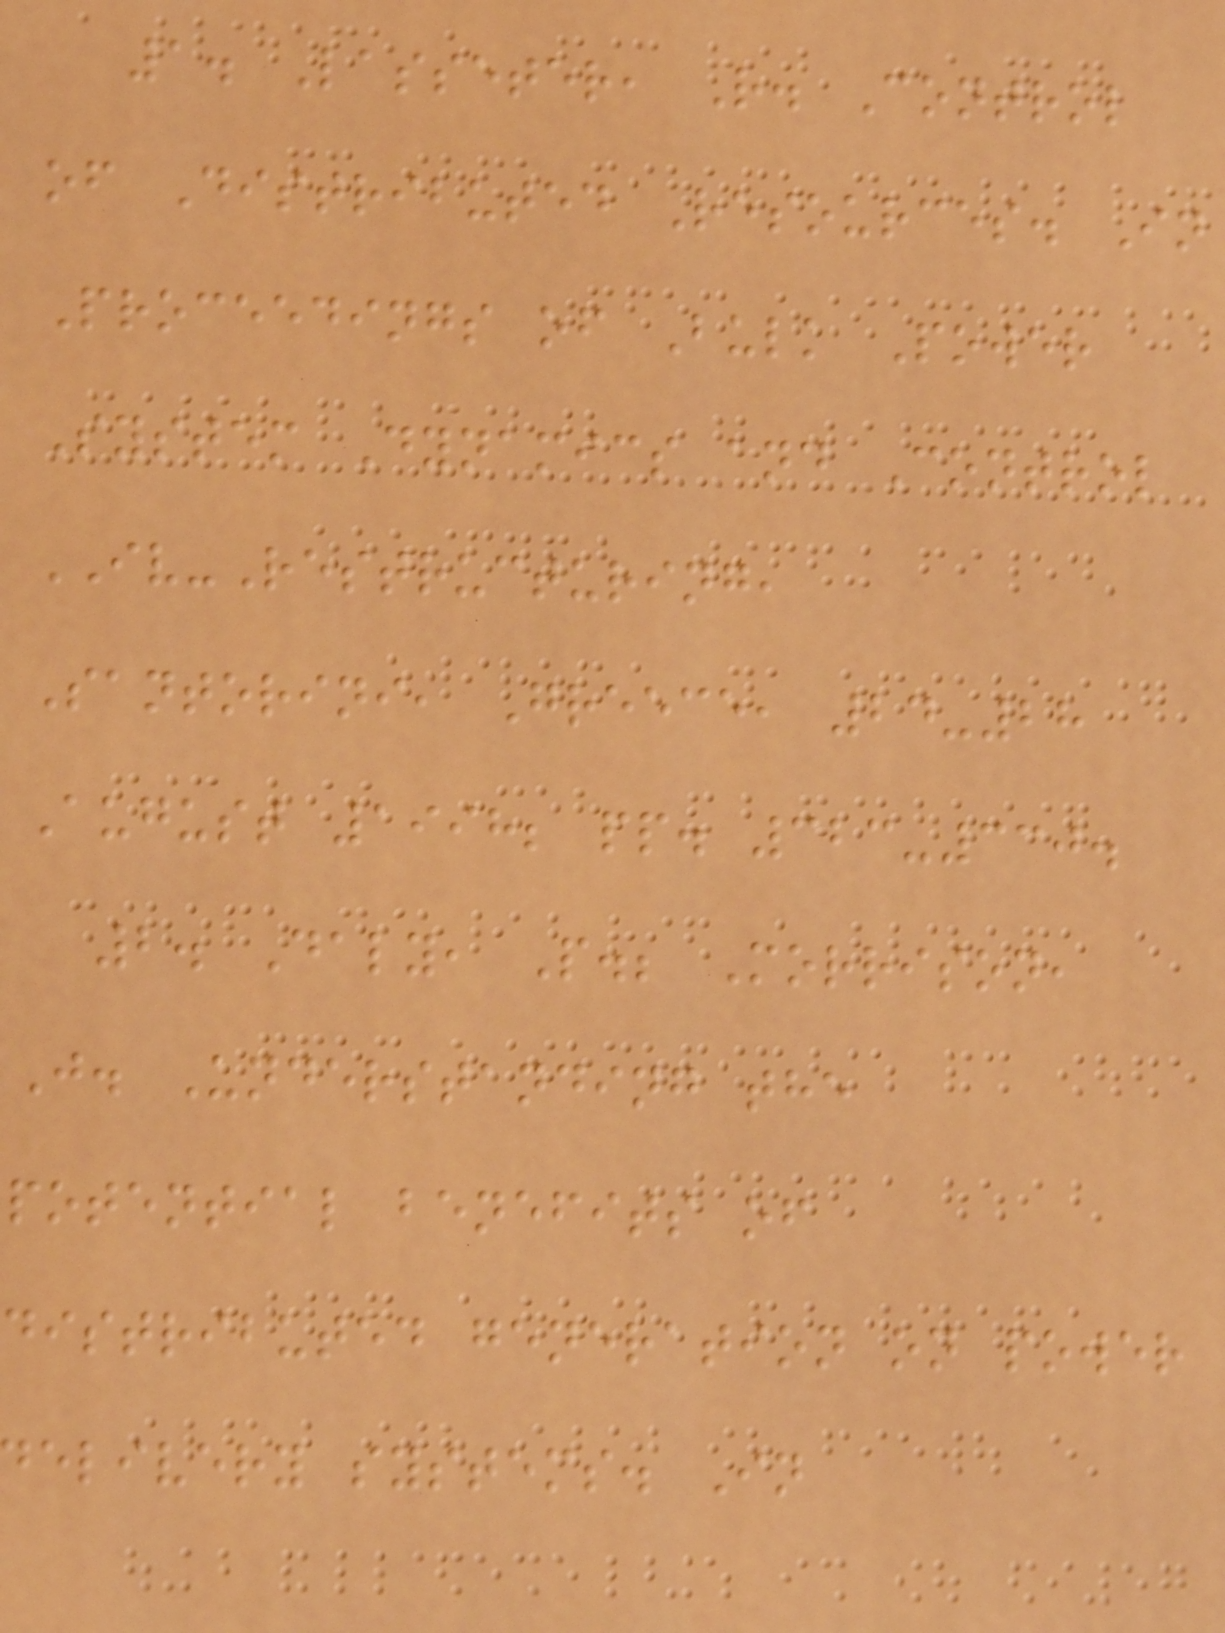1. Lasseter, R. Control
of Distributed Resources. In
Proceedings of Bulk Power
System Dynamics and Control
IV-Restructuring,
Santorini, Greece, 24-28
August 1998; pp. 323-330.
2. Daly, P.; Morrison,
J. Understanding the
potential benefits of
distributed generation on power
elivery systems. In
